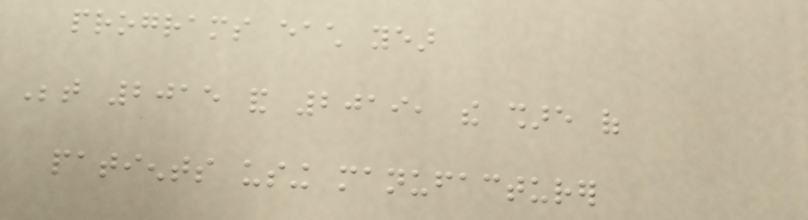programs each year
Between 2015 and 2019, the share of
patients using manufacturer
